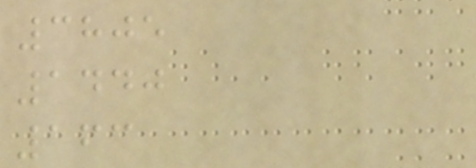3805
1440
163
